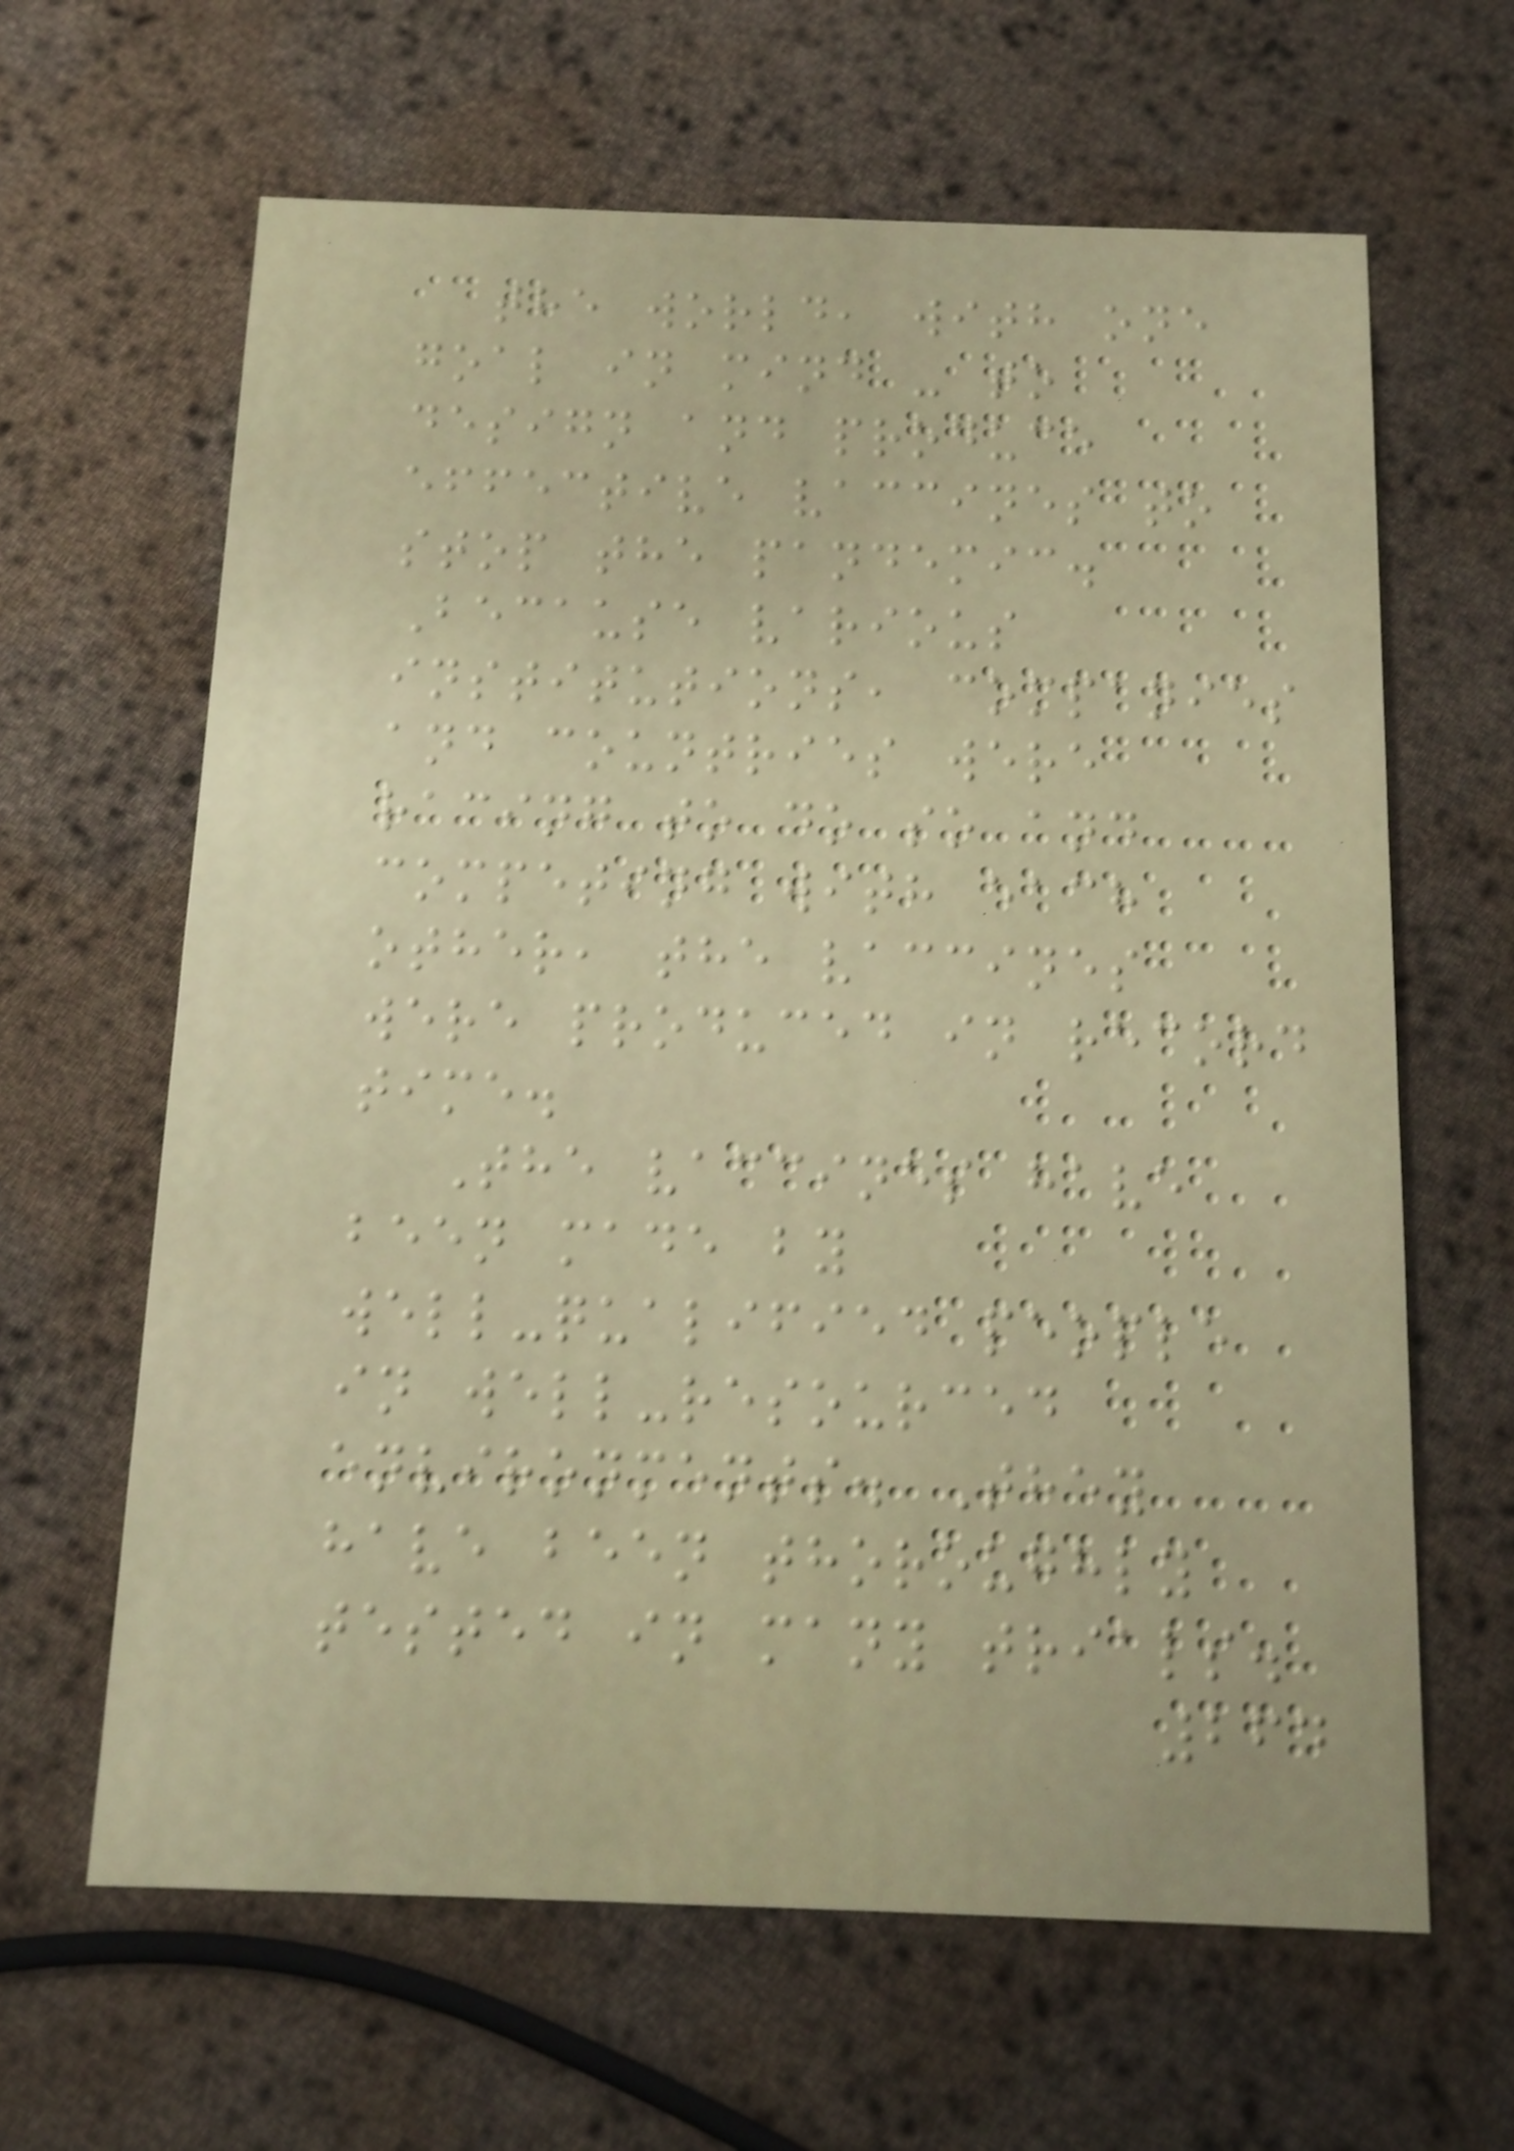the world, with one
goal in mind - to
design and produce
effective vaccines to
stop the pandemic.
Because various
institutions, companies
and countries were
racing to do so and
competing with each
other, the vaccines
were produced in record
time.
The vaccines have
been made by
well-qualified people
in well-resourced
environments. They
have been thoroughly
tested in many trials.
264
